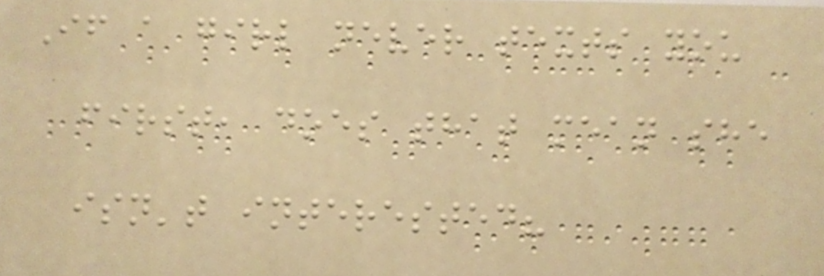If a girl never texts you
first, does that mean she
isn't interested?
